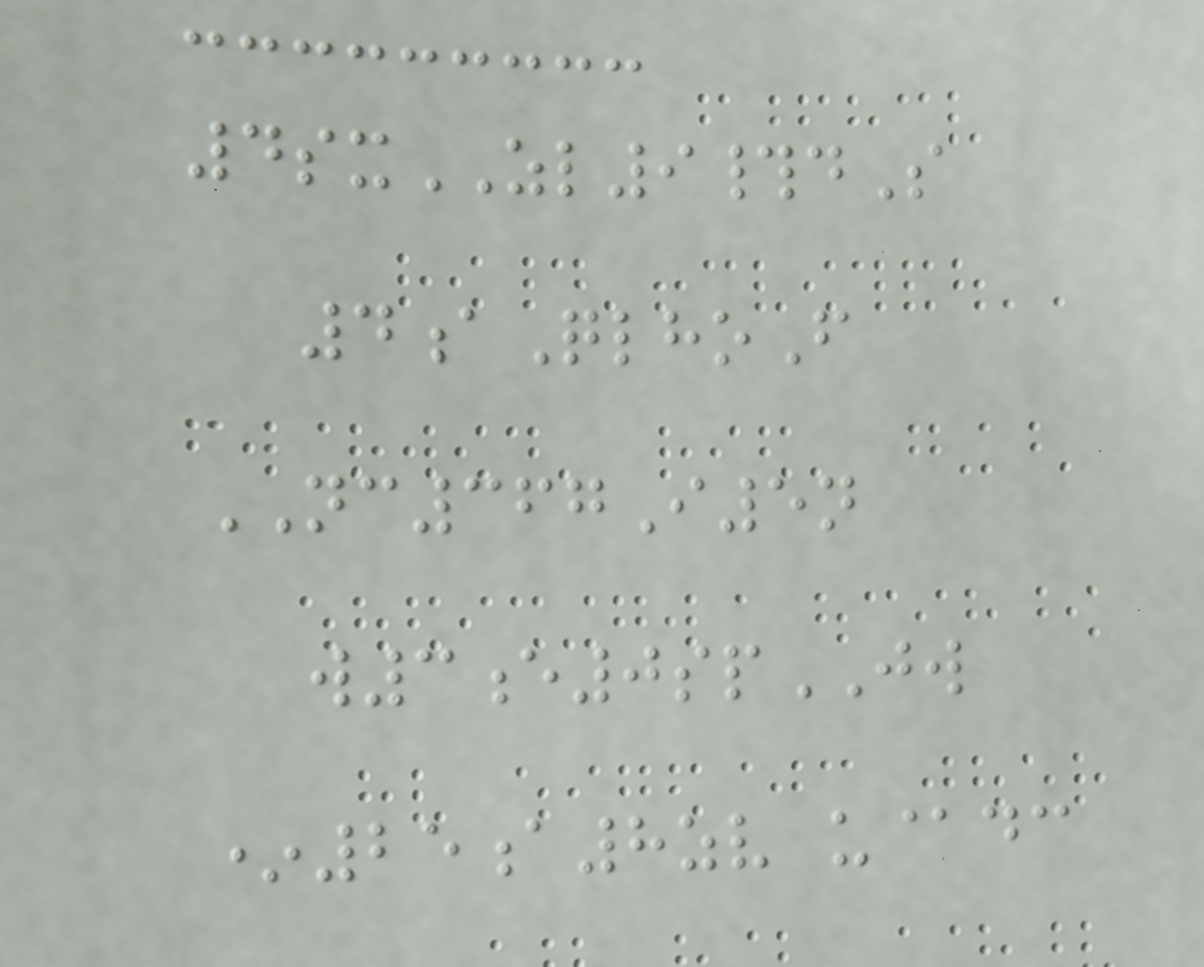4sxZL9#dS
4aQlhoF
NC367I5n
w3e0spJW
*25a8zv u@dc
